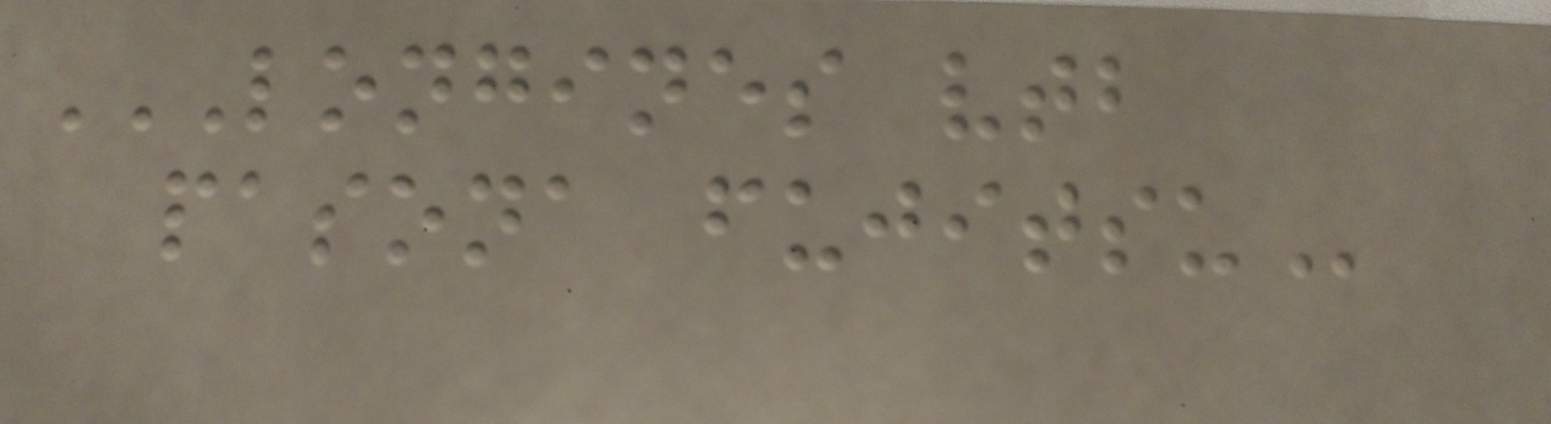LONGINES VTB
PASONA FUJITSU
